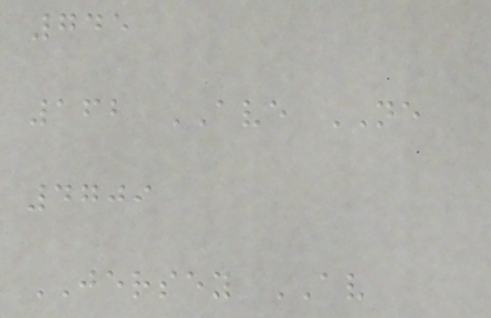745
162 AVE NE
4709
JERSEY AV
